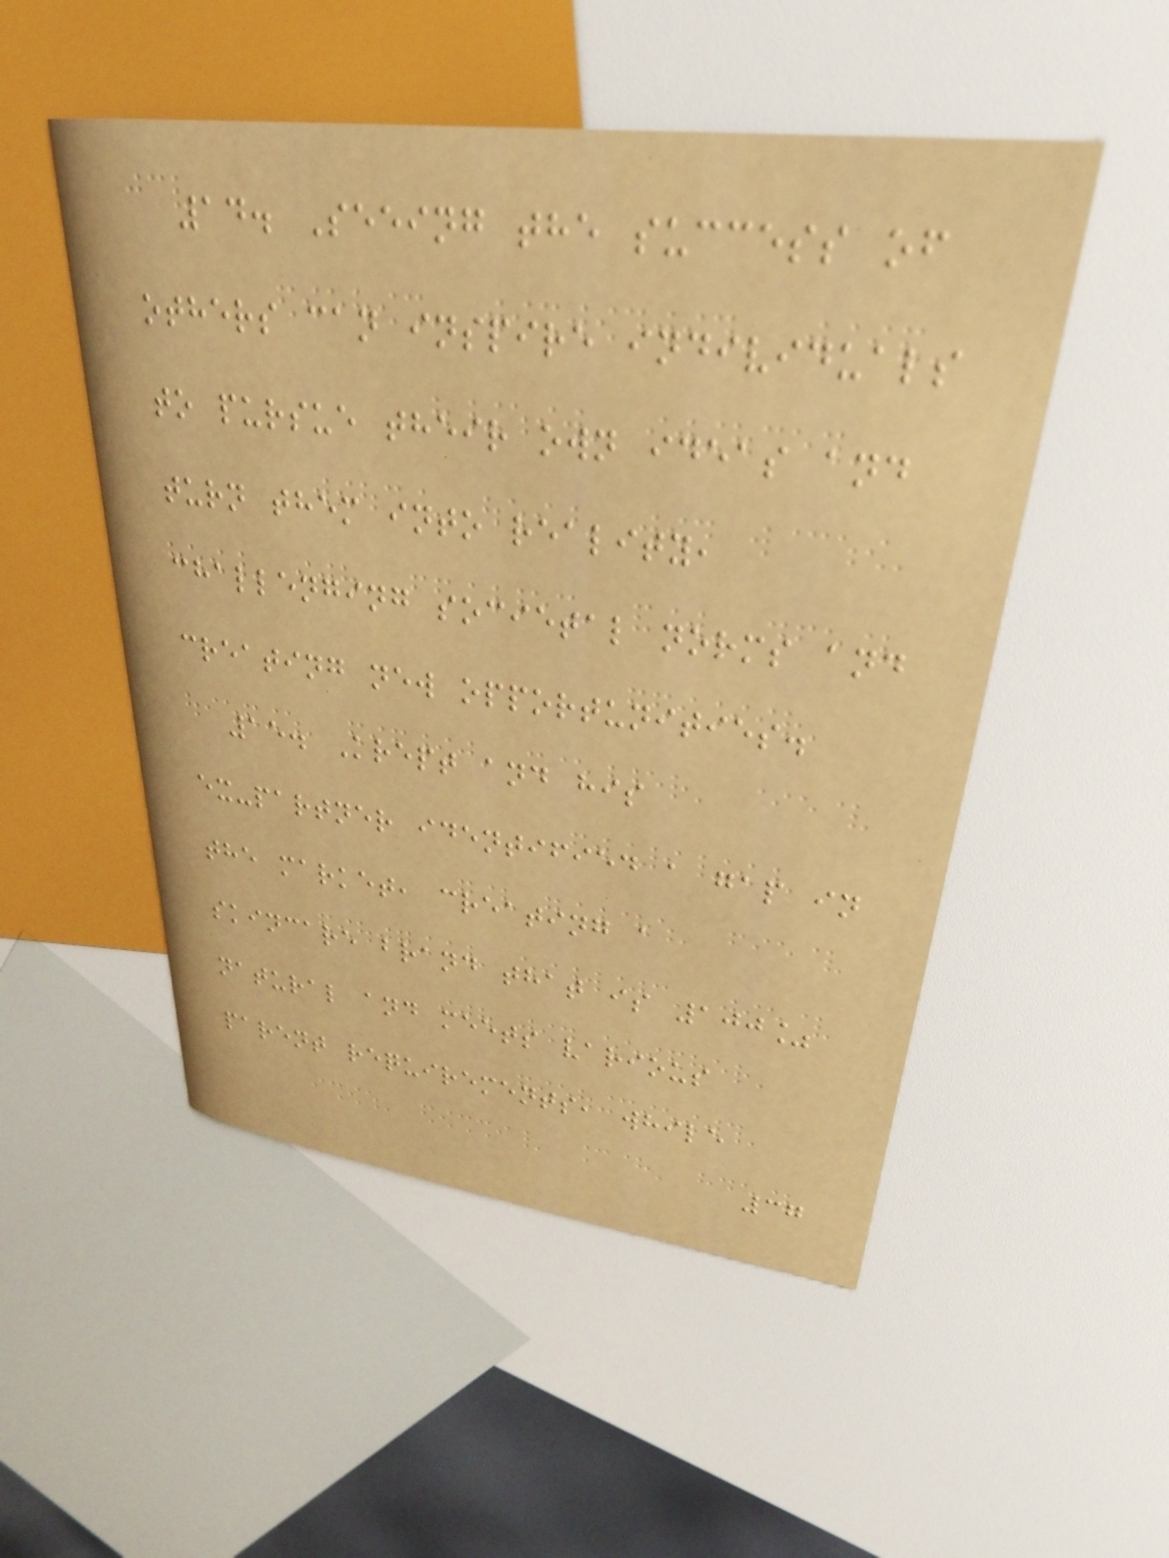14. Seeing the success of
others can inspire individuals
to pursue their own ideas and
turn them into reality,
challenging societal norms and
creating new opportunities.
15. Krept and his
ex-partner identified a gap in
the market, creating a
skincare brand that is 100%
natural and meets various
parent requirements, while
37
